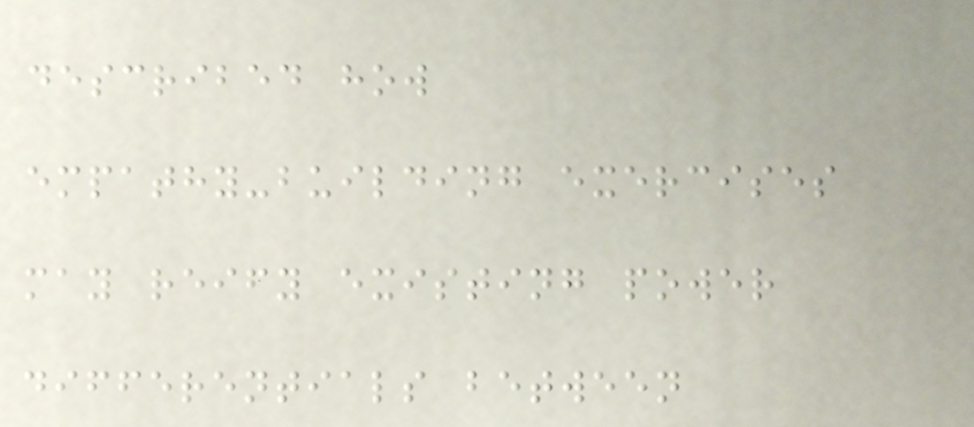described how
empathy-building exercises
may reify existing power
differentials between
